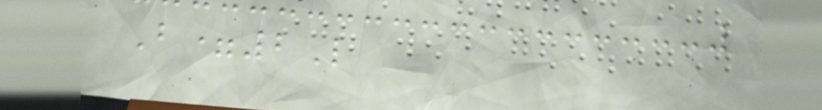B=2L
